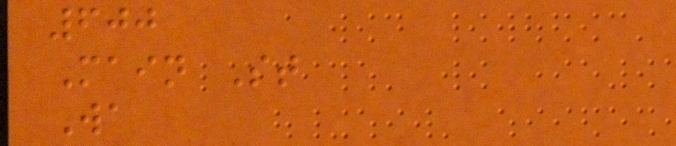600
Main St
Wa
